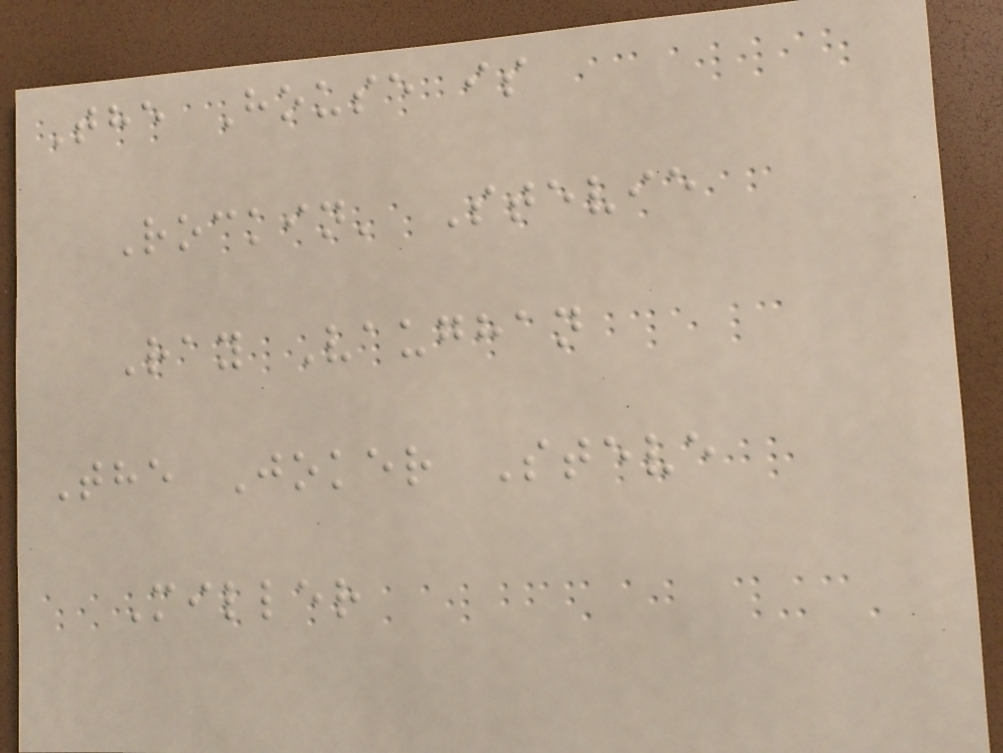The House is
Rockin' Stevie
Ray Vaughan
The Joker Steve
Miller
